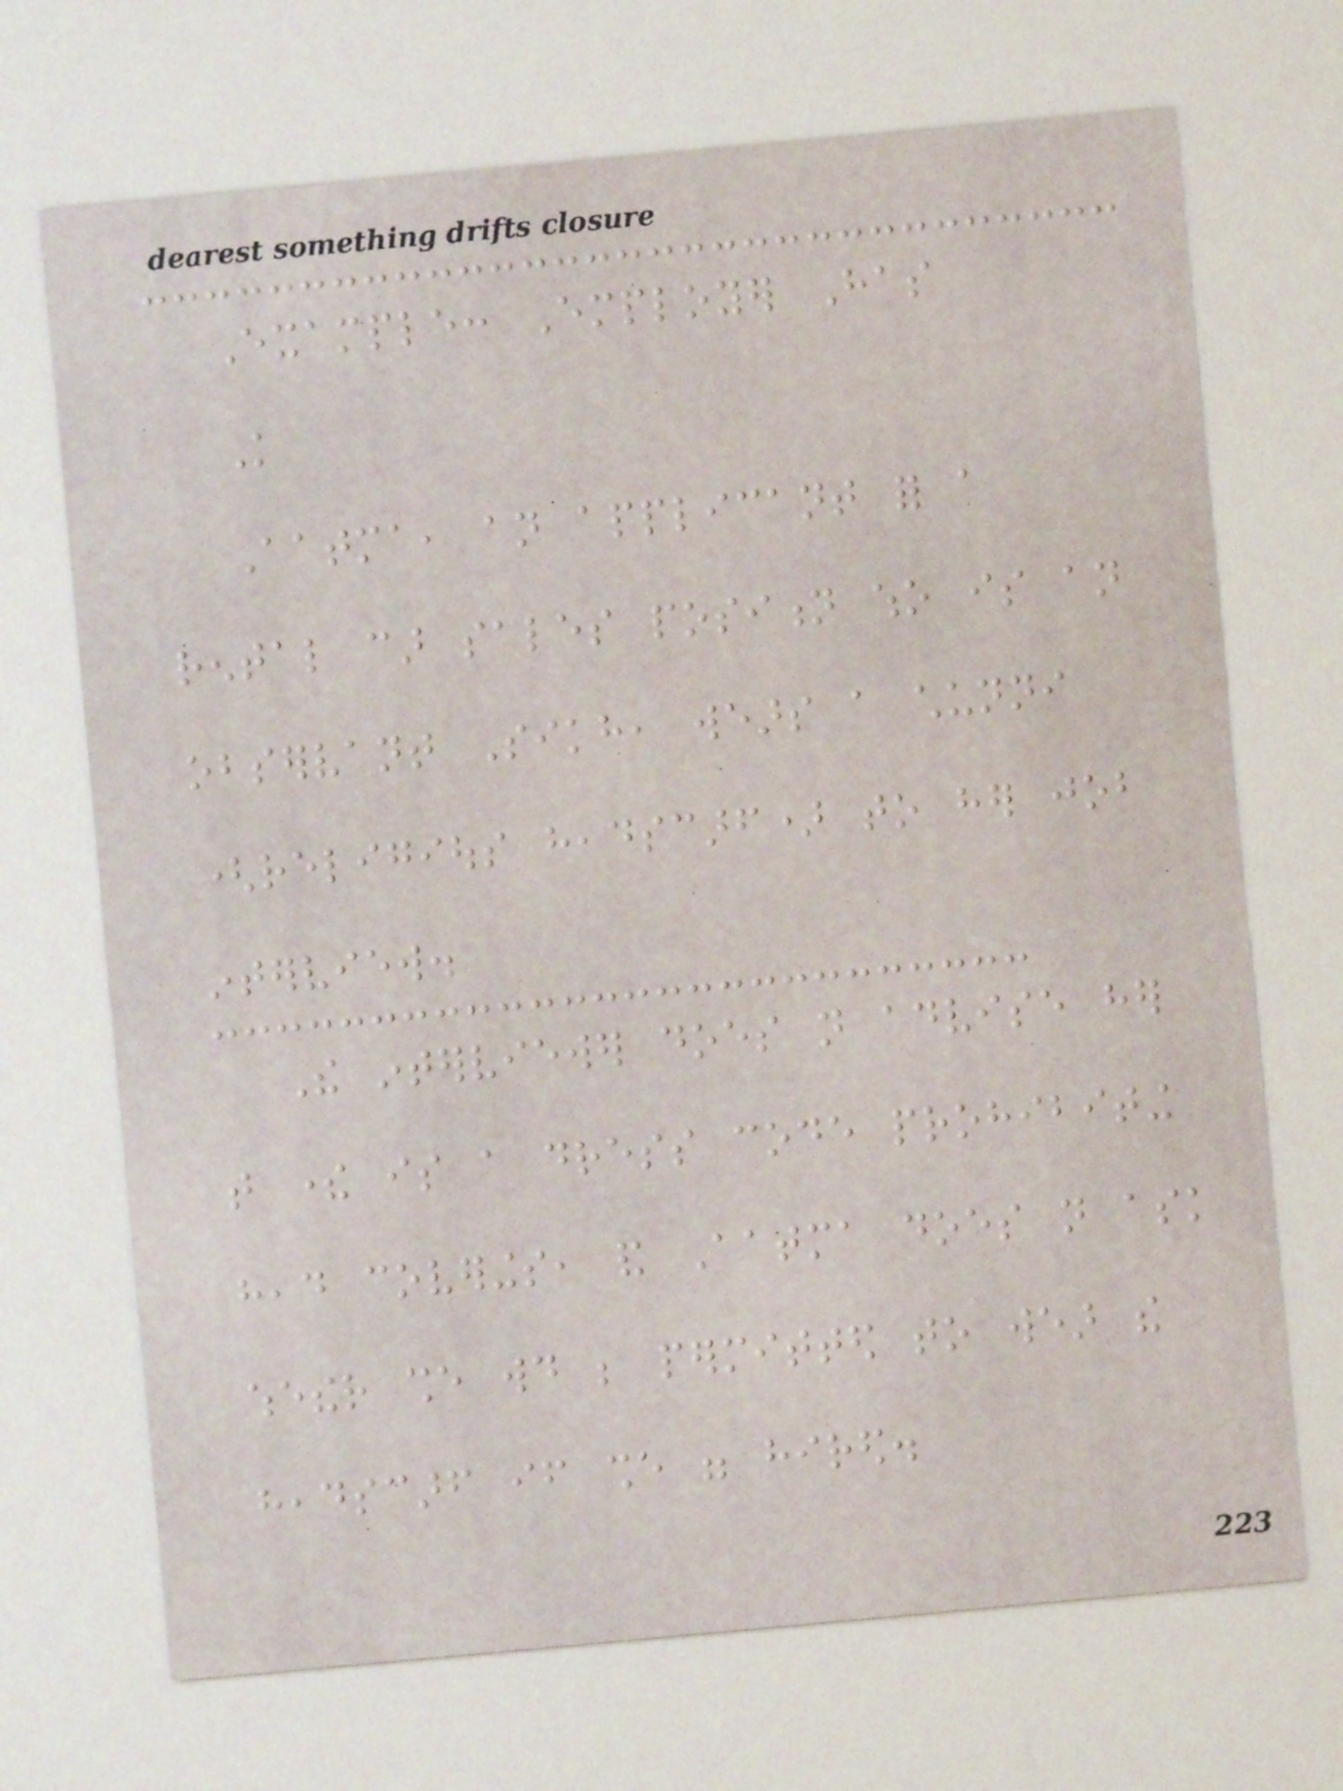Example: Employer Has
Knowledge
Aatma, an applicant for a
rental car sales position who is an
observant Sikh, wears a chunni
(religious headscarf) to her job
interview.
The interviewer does not advise her
that there is a dress code prohibiting
head coverings, and Aatma does not ask
whether she would be permitted to wear the
headscarf if she were hired.
